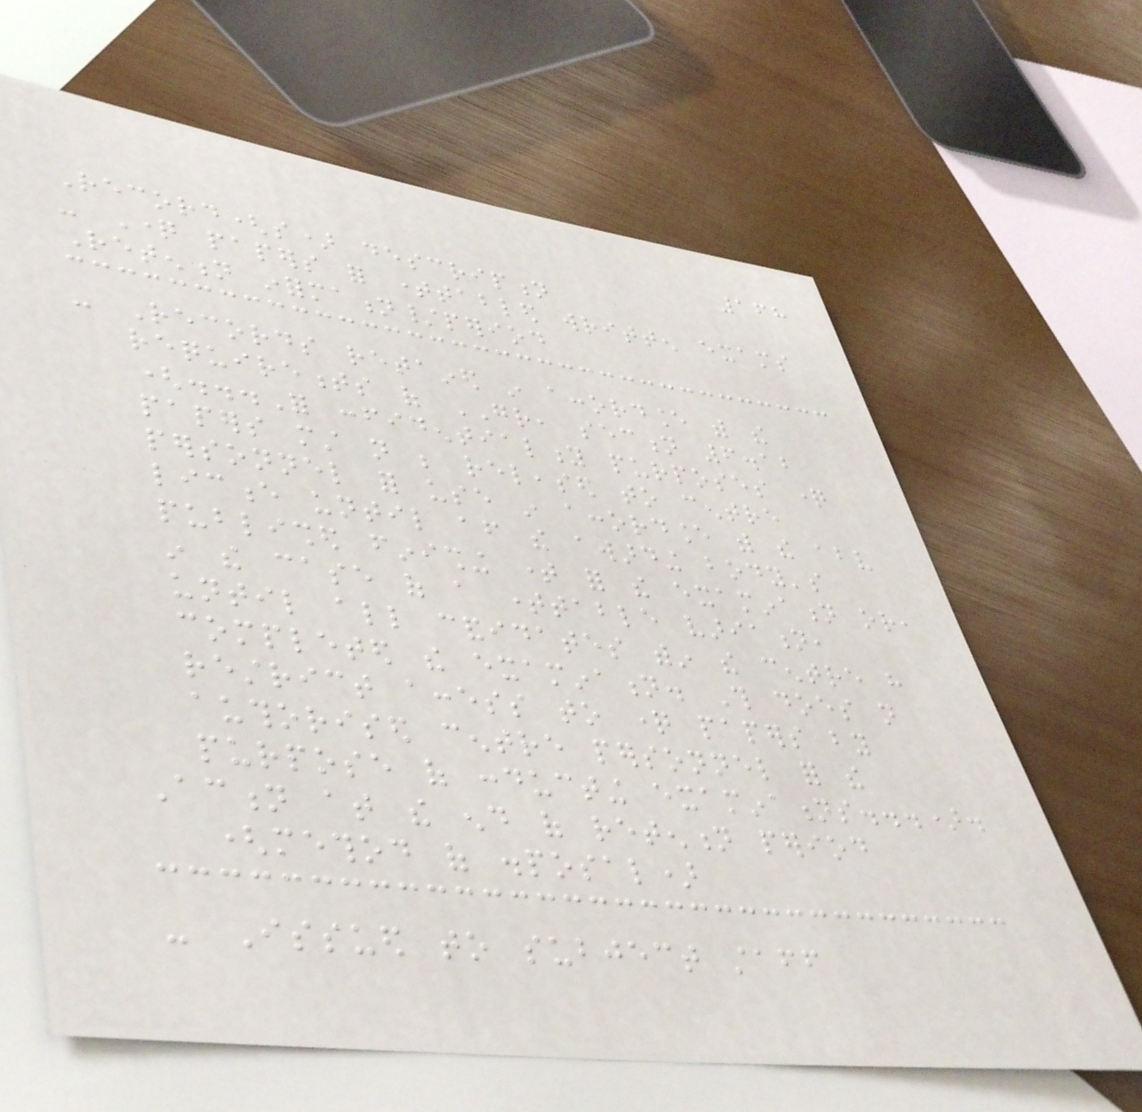168
Record(s) description
- Question papers for timetabled written exams
Retention information/period
- Records retained in accordance with the
requirements of GR, section 6.12
(...For confidentiality purposes question
papers must not be released to centre
personnel for use in accordance with the above
licence until after the awarding body's
published finishing time for the examination or,
in the case of a timetable variation,
until all candidates within the centre have
completed the examination. This does not
restrict access to question papers by
authorised centre personnel for the
purpose of conducting examinations...).
Action at the end of retention period
(method of disposal)
- Issued to subject staff
